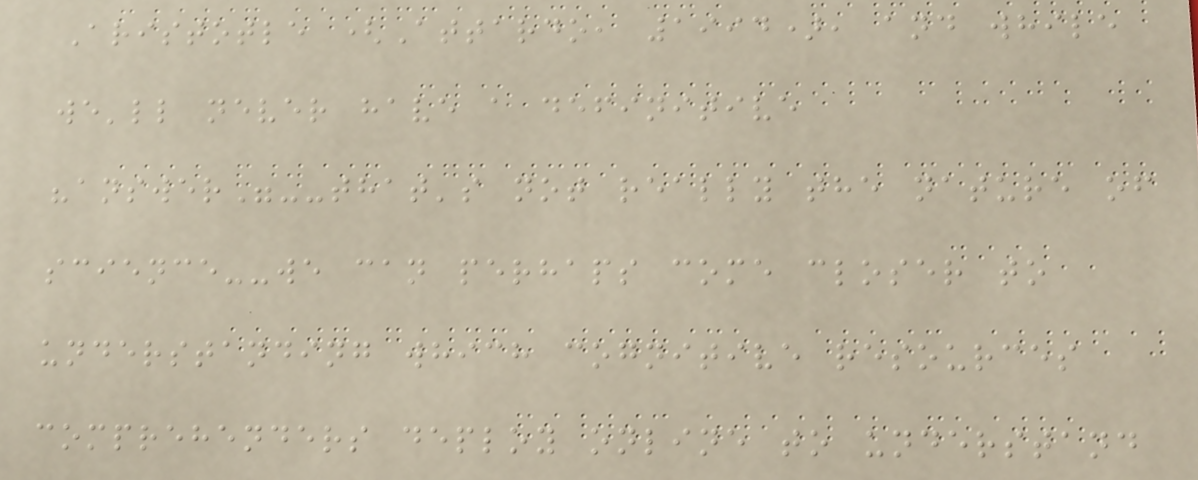Aristotle (Attardo, 1994), and while
we'll never have a definitive
"answer"--that's not really the nature of
science--we can perhaps come closer to
understanding which cognitive resources
comprehenders deploy online to understand
